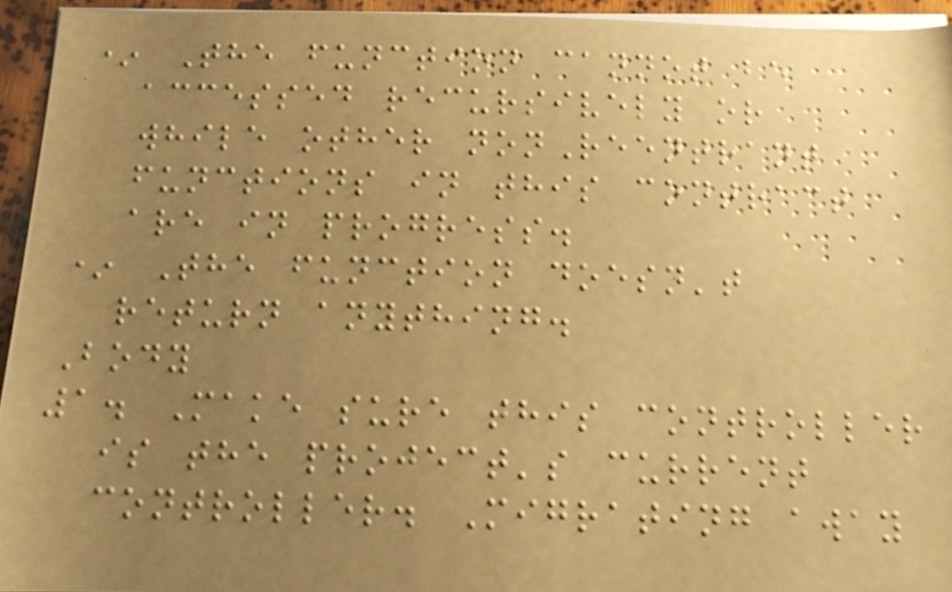* The function cannot be
accessed recursively or
while other nonReentrant
functions in this contract
are in progress.
* The function doesn't
return anything.
Body
1. Make sure this controller
is the project's current
controller. Migrating away
